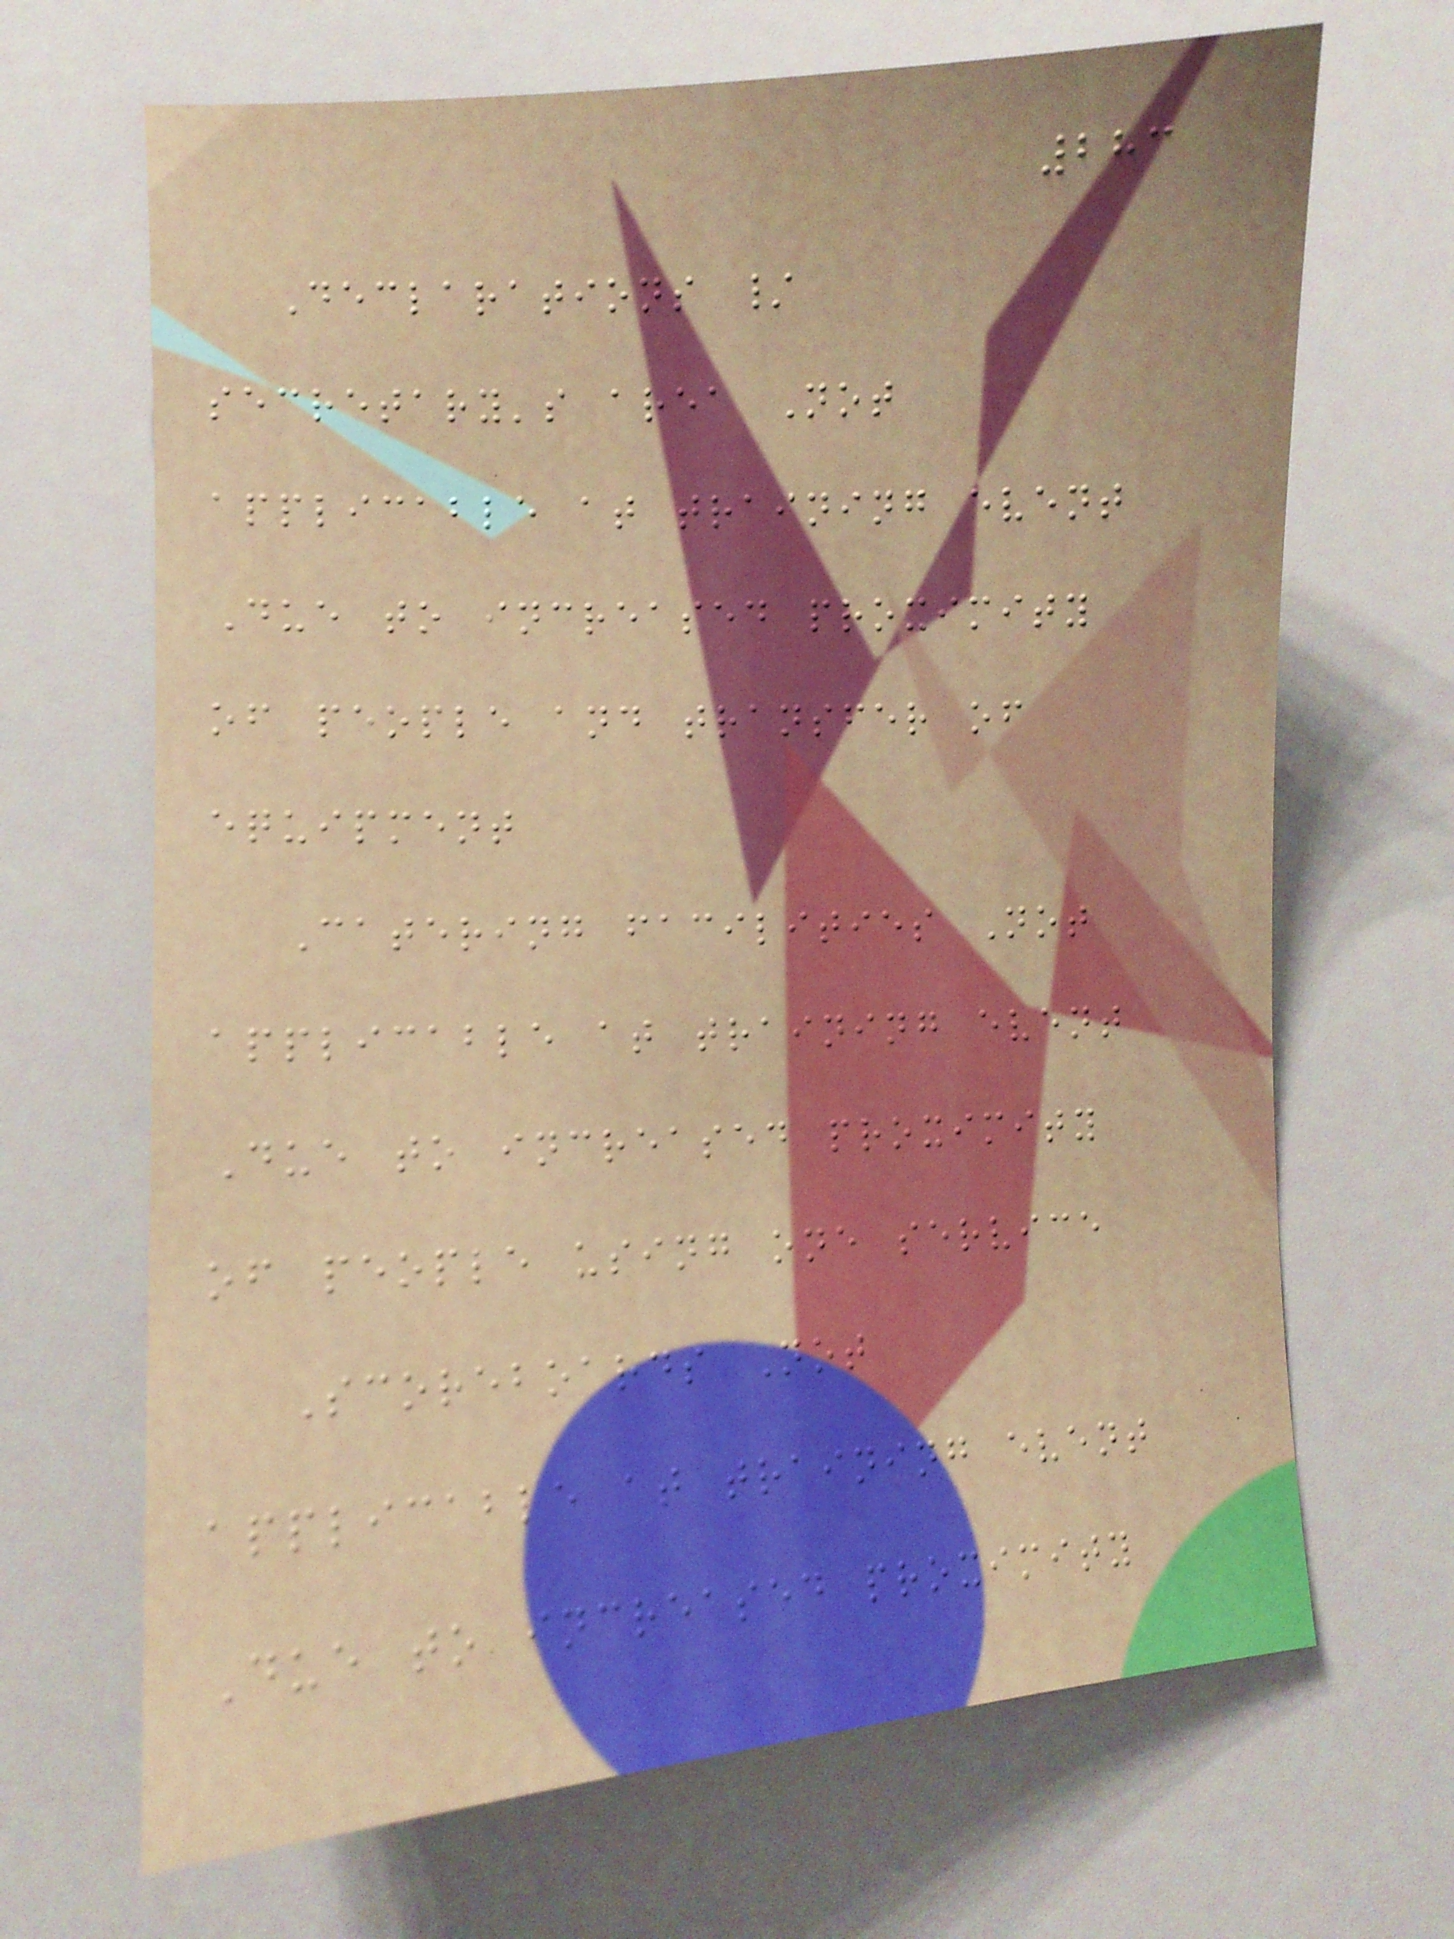283
Declarations /
secretary's area Not
applicable at training event
Due to increased proximity
of people and transfer of
equipment
Catering facilities Not
applicable at training event
Due to increased proximity
of people using one service
Scoreboards Not
applicable at training event
Due to increased proximity
